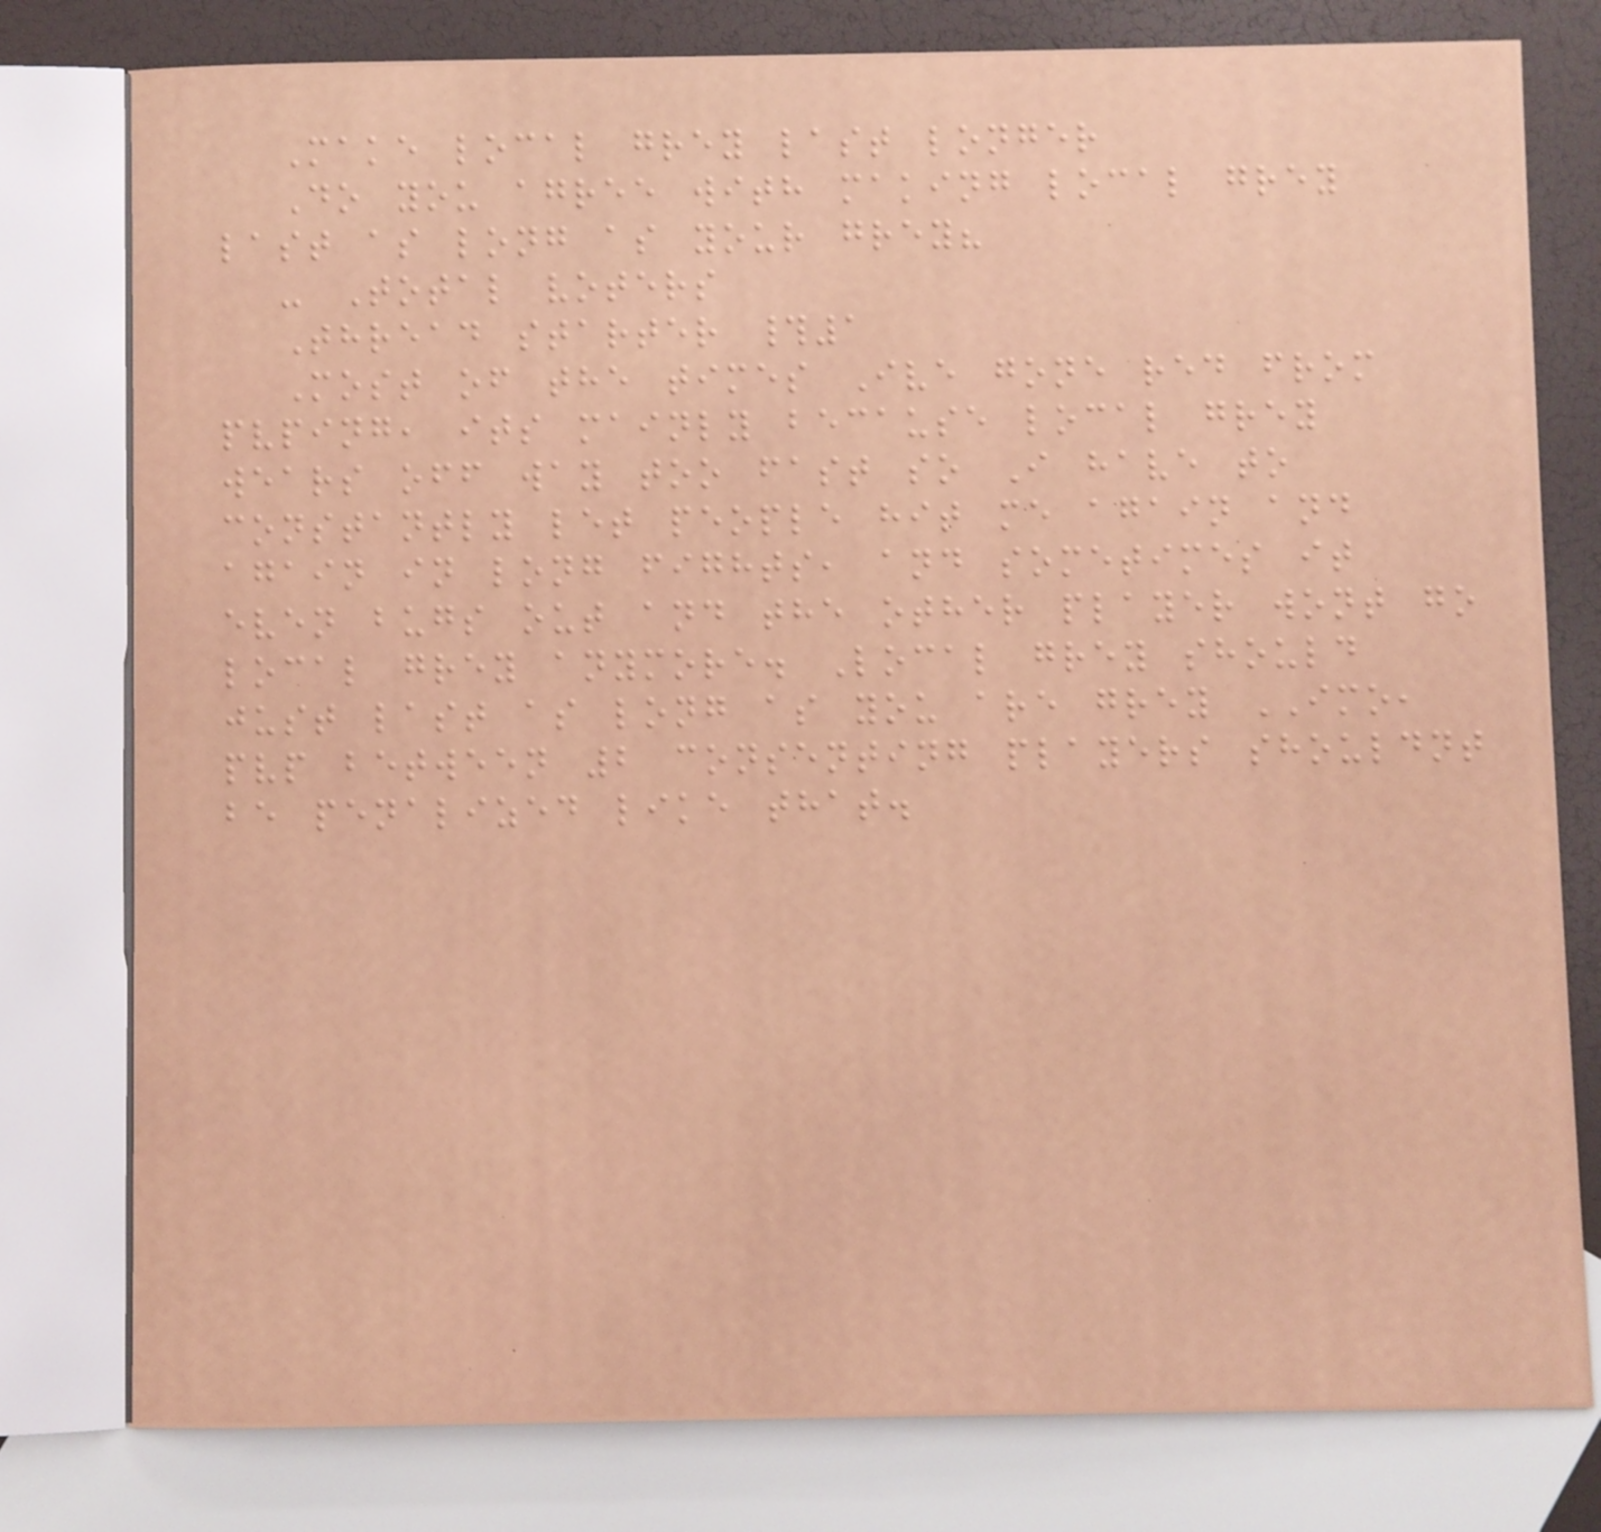Make local grey last longer
Do you agree with making local grey
last as long as your grey?
- Total voters
Thread starter #1
Most of the times Ive gone red from
pvping, its mainly because local grey
wears off way too fast so I have to
constantly let people hit me again and
again in long fights, and sometimes it
even bugs out and the other player wont go
local grey anymore. Local grey should
just last as long as you are grey IMO,
pvp between 2 consenting players shouldnt
be penalized like that.
